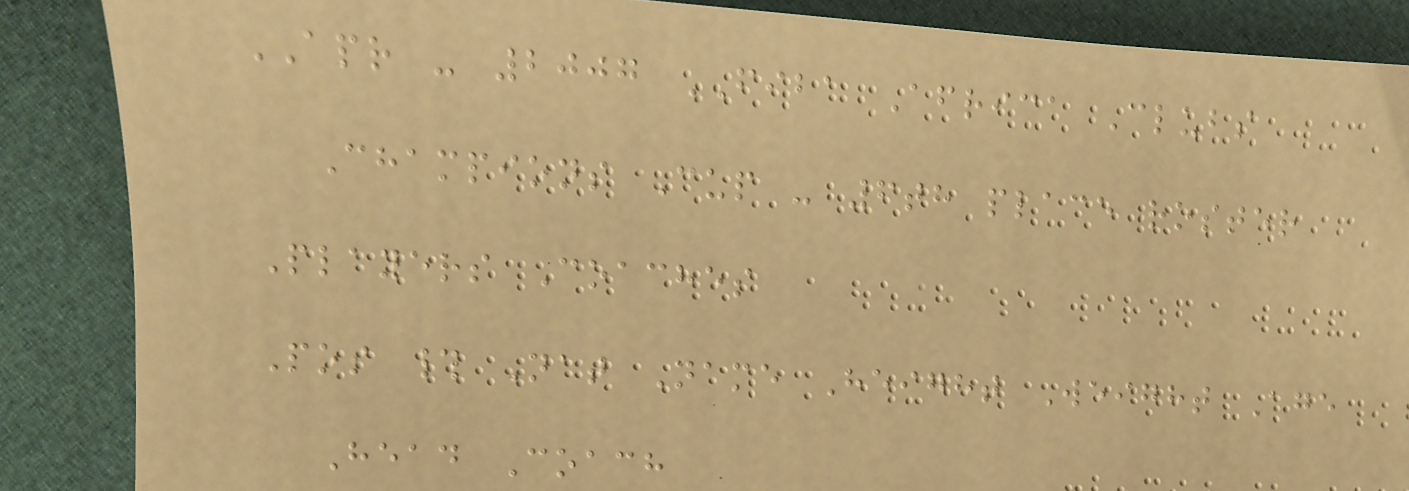APR - 2007 FIBA Africa Clubs
Champions Cup - 6th place roster
Players Coaches
Pos # Nat Name Height Weight Age
Head Coach
